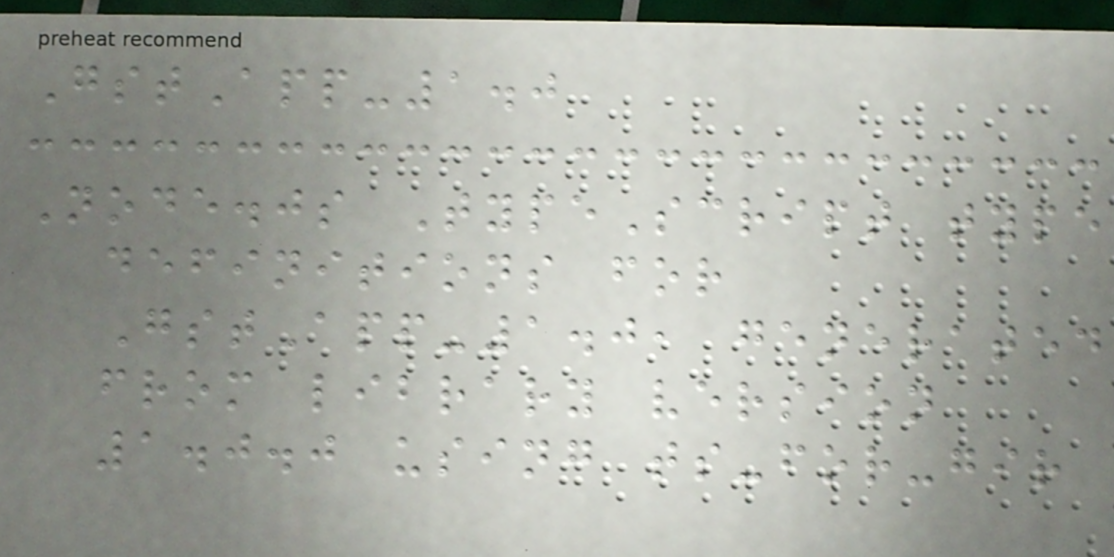GstApp-1.0
Node.js TypeScript type
definitions for
GstApp-1.0, generated
from library version
1.0.0 using ts-for-gir
